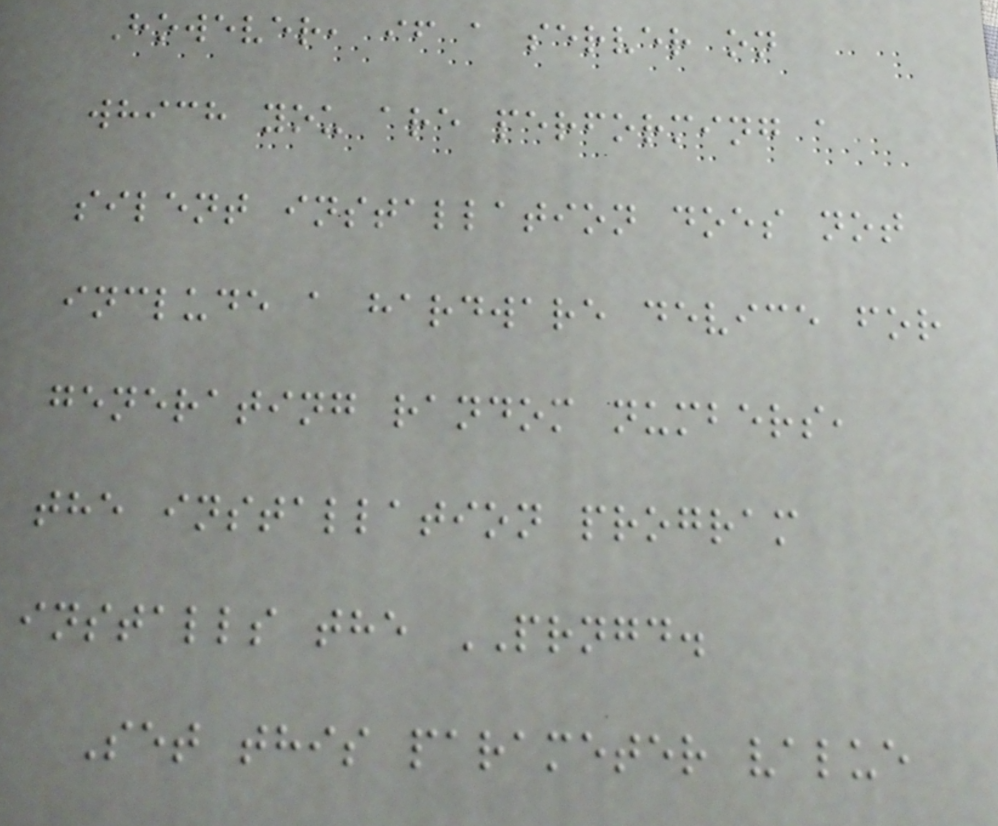However, if a server on
which you are performing a
silent installation does not
include a hardware device for
generating random numbers,
the installation program
installs the PRNGD.
Set this parameter value
